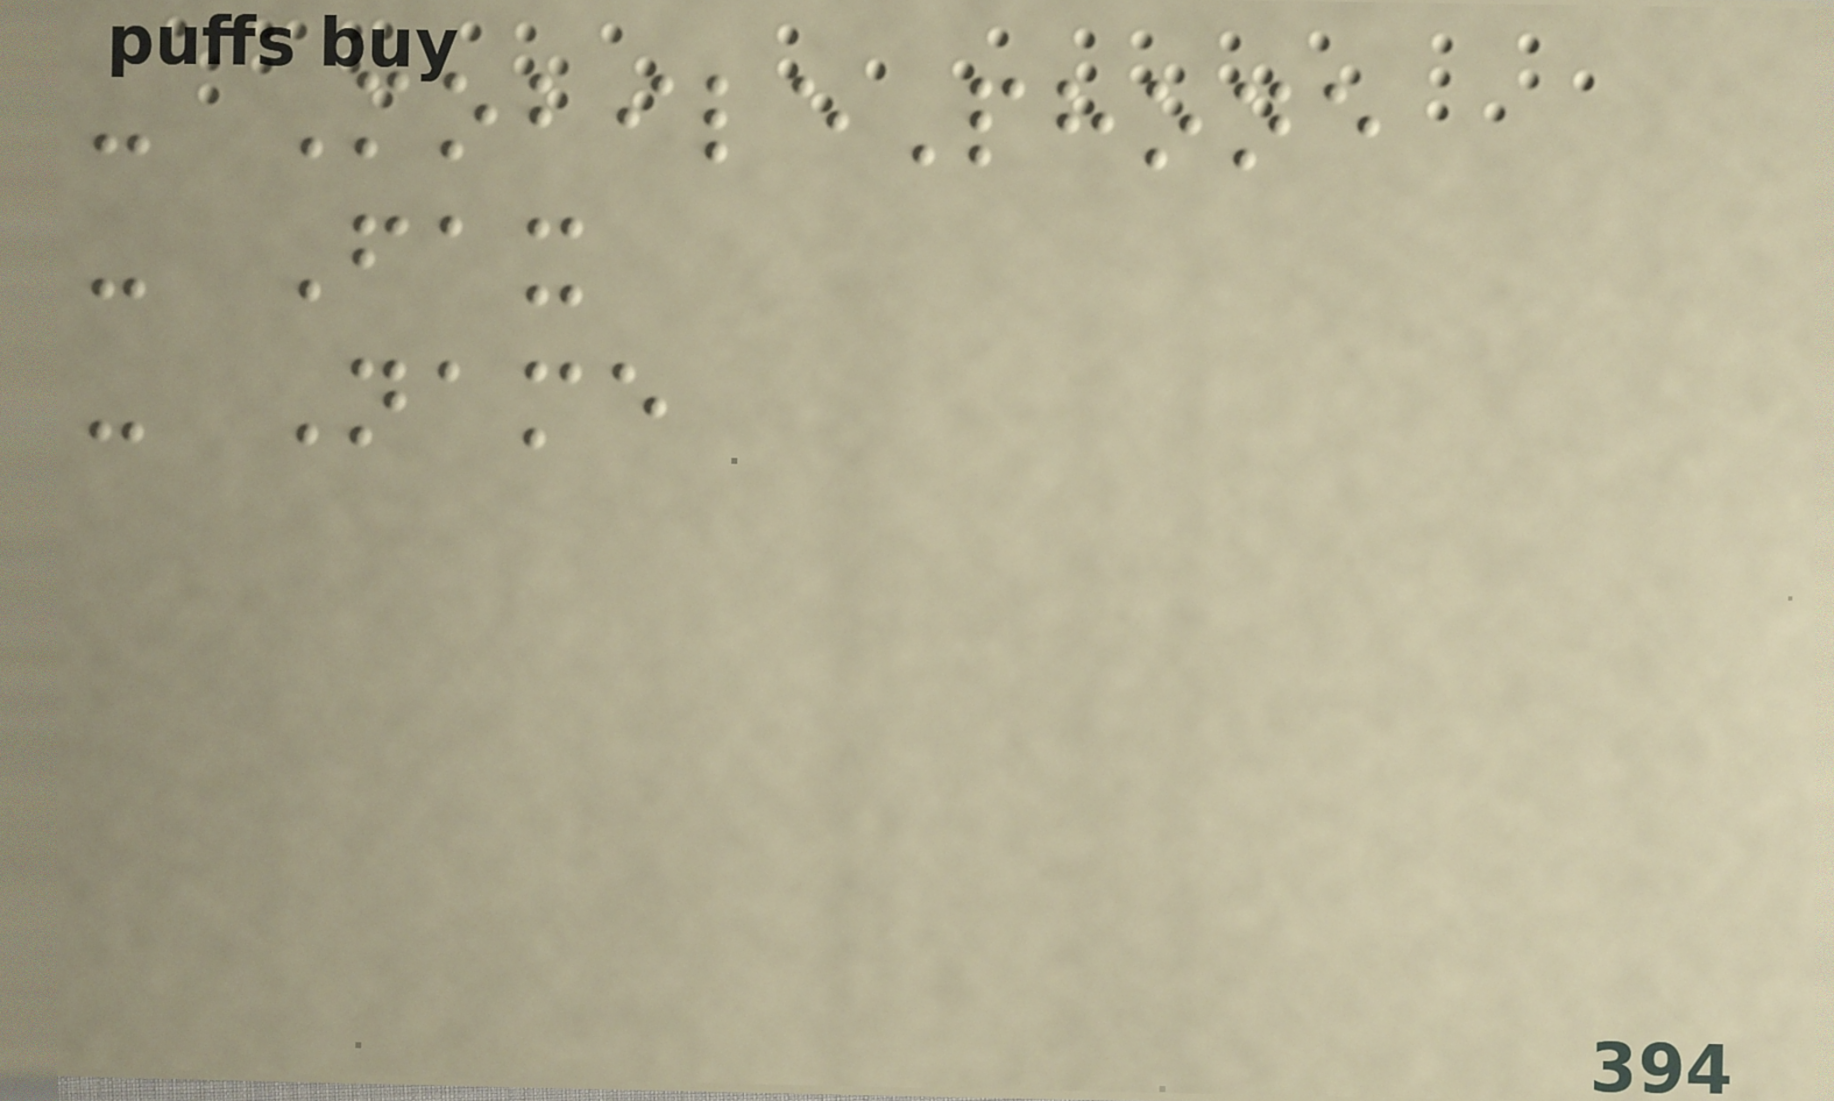- MobilePhone
- Fax
- Name
